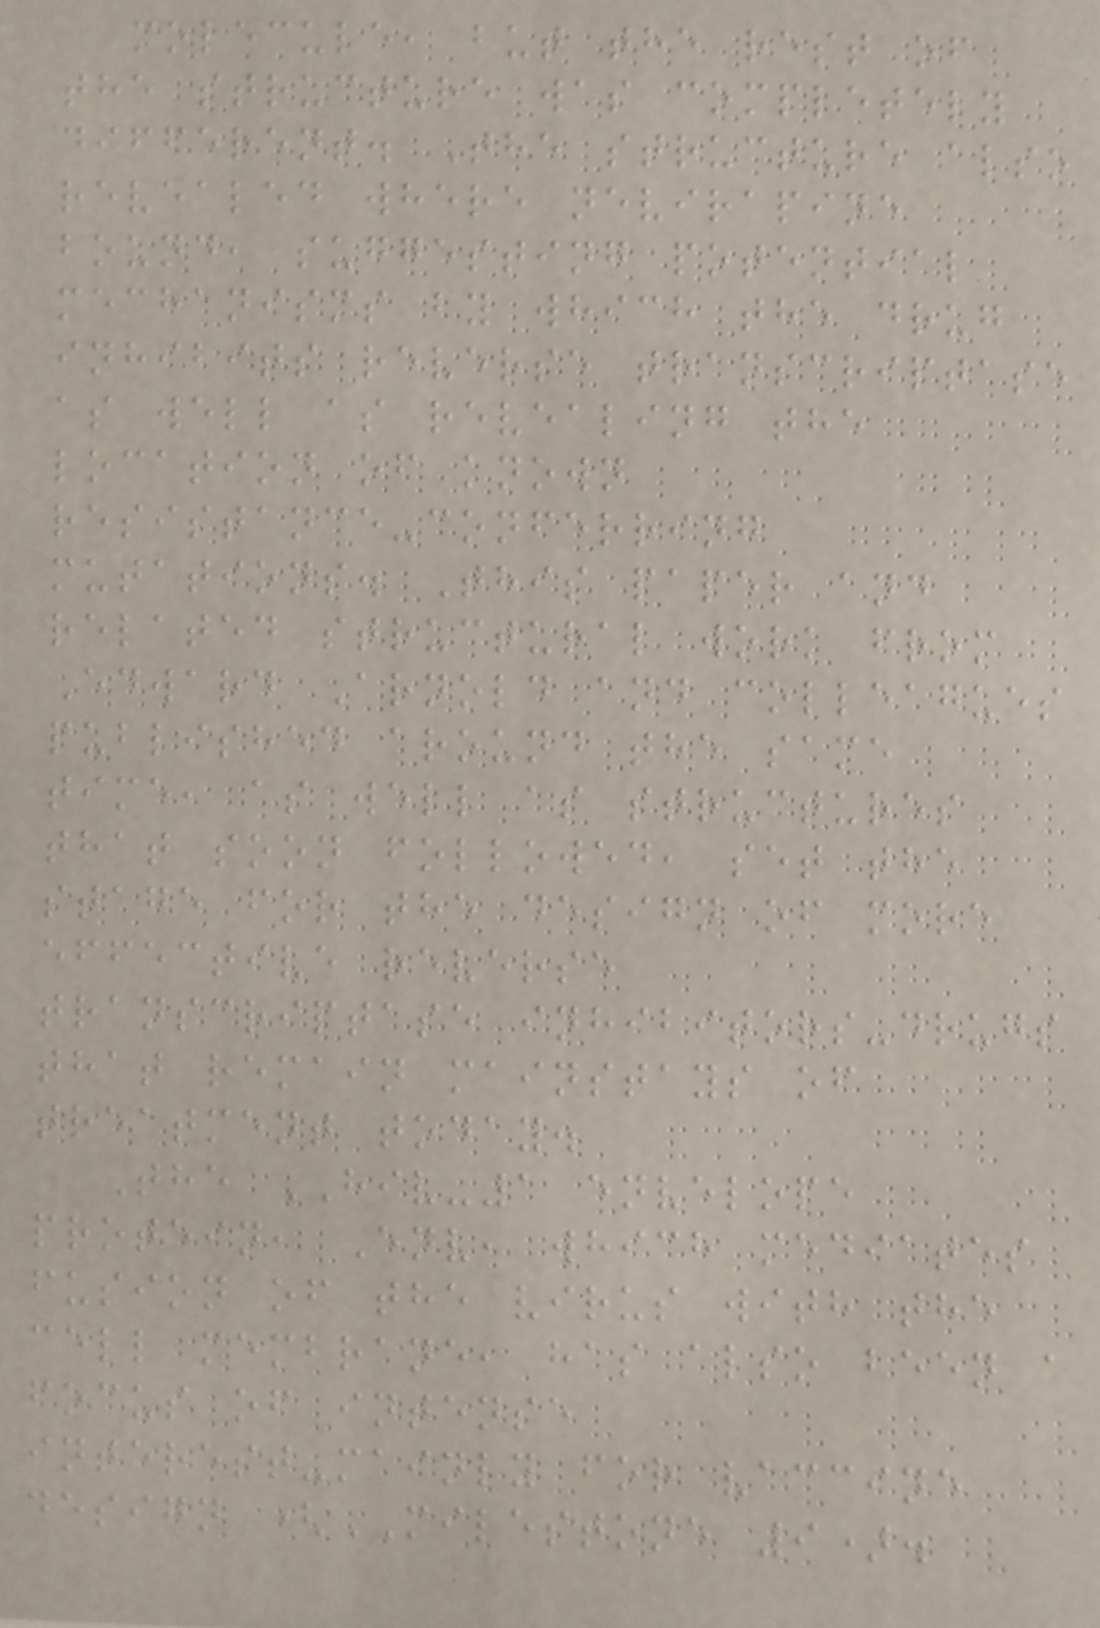molecule, but the rest of
the structure was completely
different. The structure also
revealed where nevirapine
bound, suggesting potential
mechanisms by which the drug
inhibits reverse transcriptase
as well as revealing the
location of known
resistance-conferring
mutations. This paper and
related structural work from
Edward Arnold and colleagues
published around the same
time, as well as structures
that soon followed, set the
stage for the design of more
effective reverse
transcriptase inhibitors-drugs
that remain mainstays of
treatment today.
The HIV-1 envelope
protein, Env, which mediates
fusion of the virus with the
cell membrane, has also been a
focus of intense
interest-mainly for vaccine
design (MILESTONE 9).
